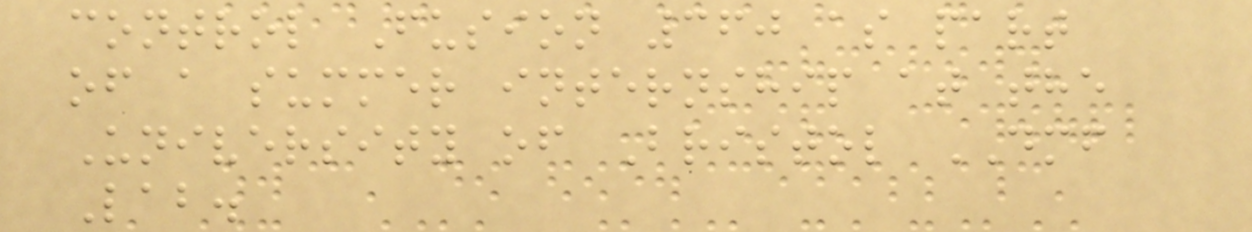control Fusion 360 as part
of a summer internship at the
University of Bristol DMF
Lab.
